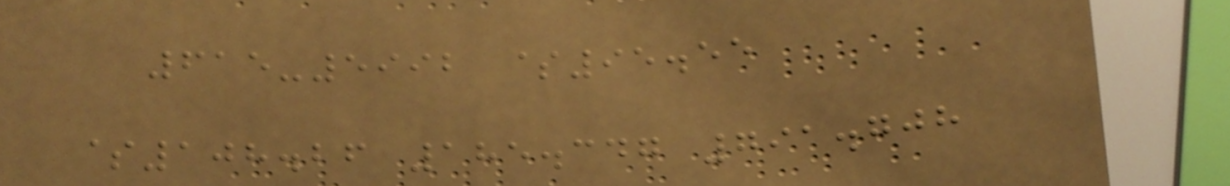615-5992 $95.55
$108.26 185.347 791.708
